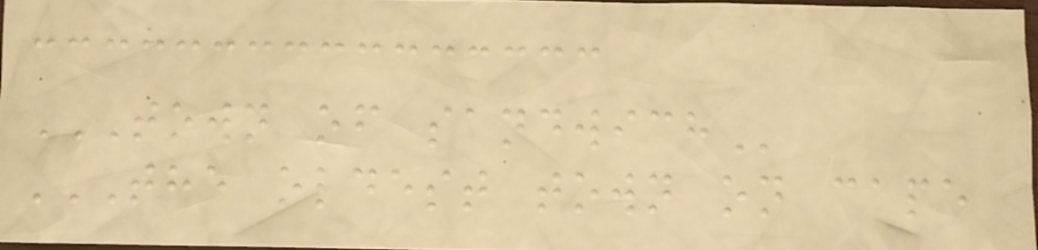TOWN OF SANDWICH
THE OLDEST TOWN ON CAPE
